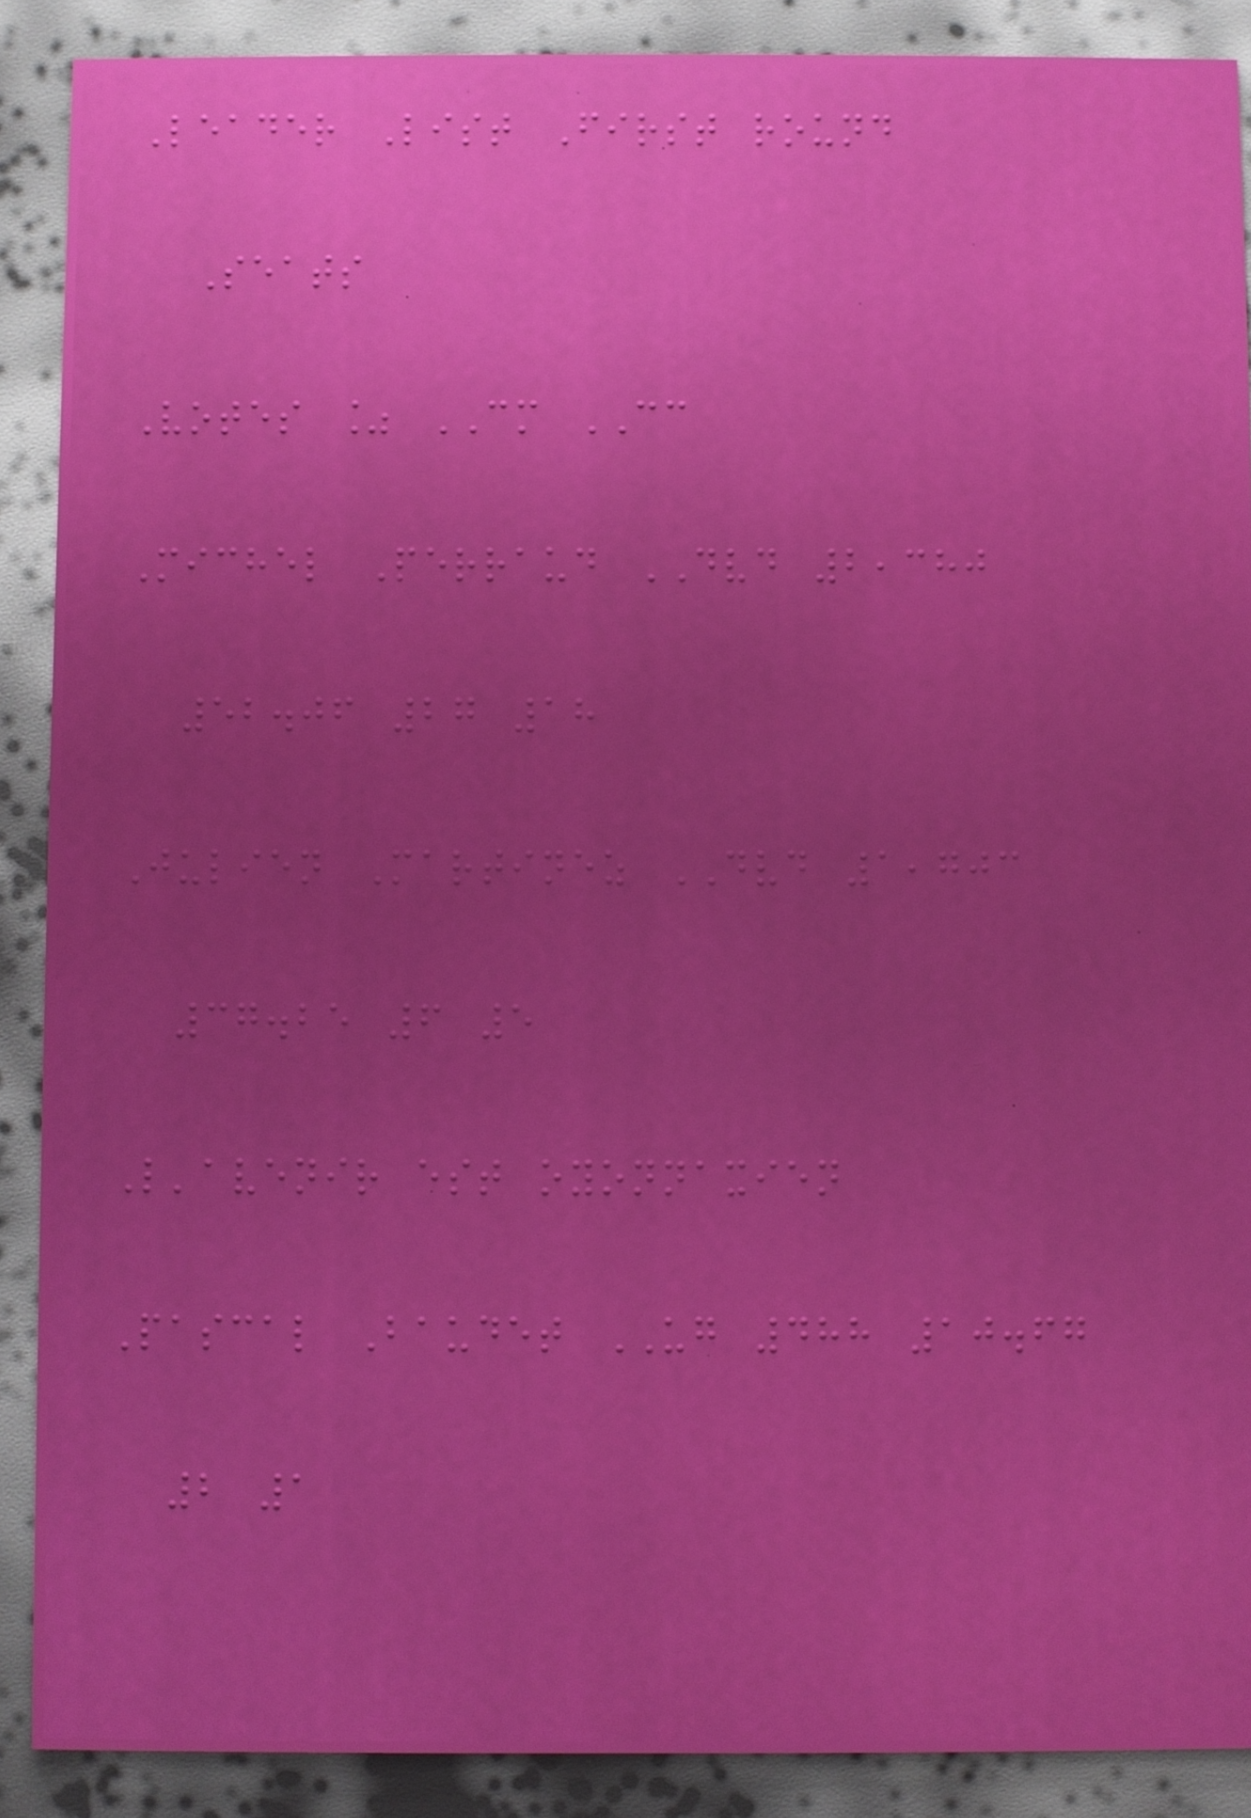Leader List First round
Seats
Votes % CM CC
Michel Perraud DVD 2,380
52.06 27 18
Julien Martinez DVD 1,703
37.25 6 5
L'avenir est oyonnaxien
Pascal Baudet UG 488 10.67
2 1
